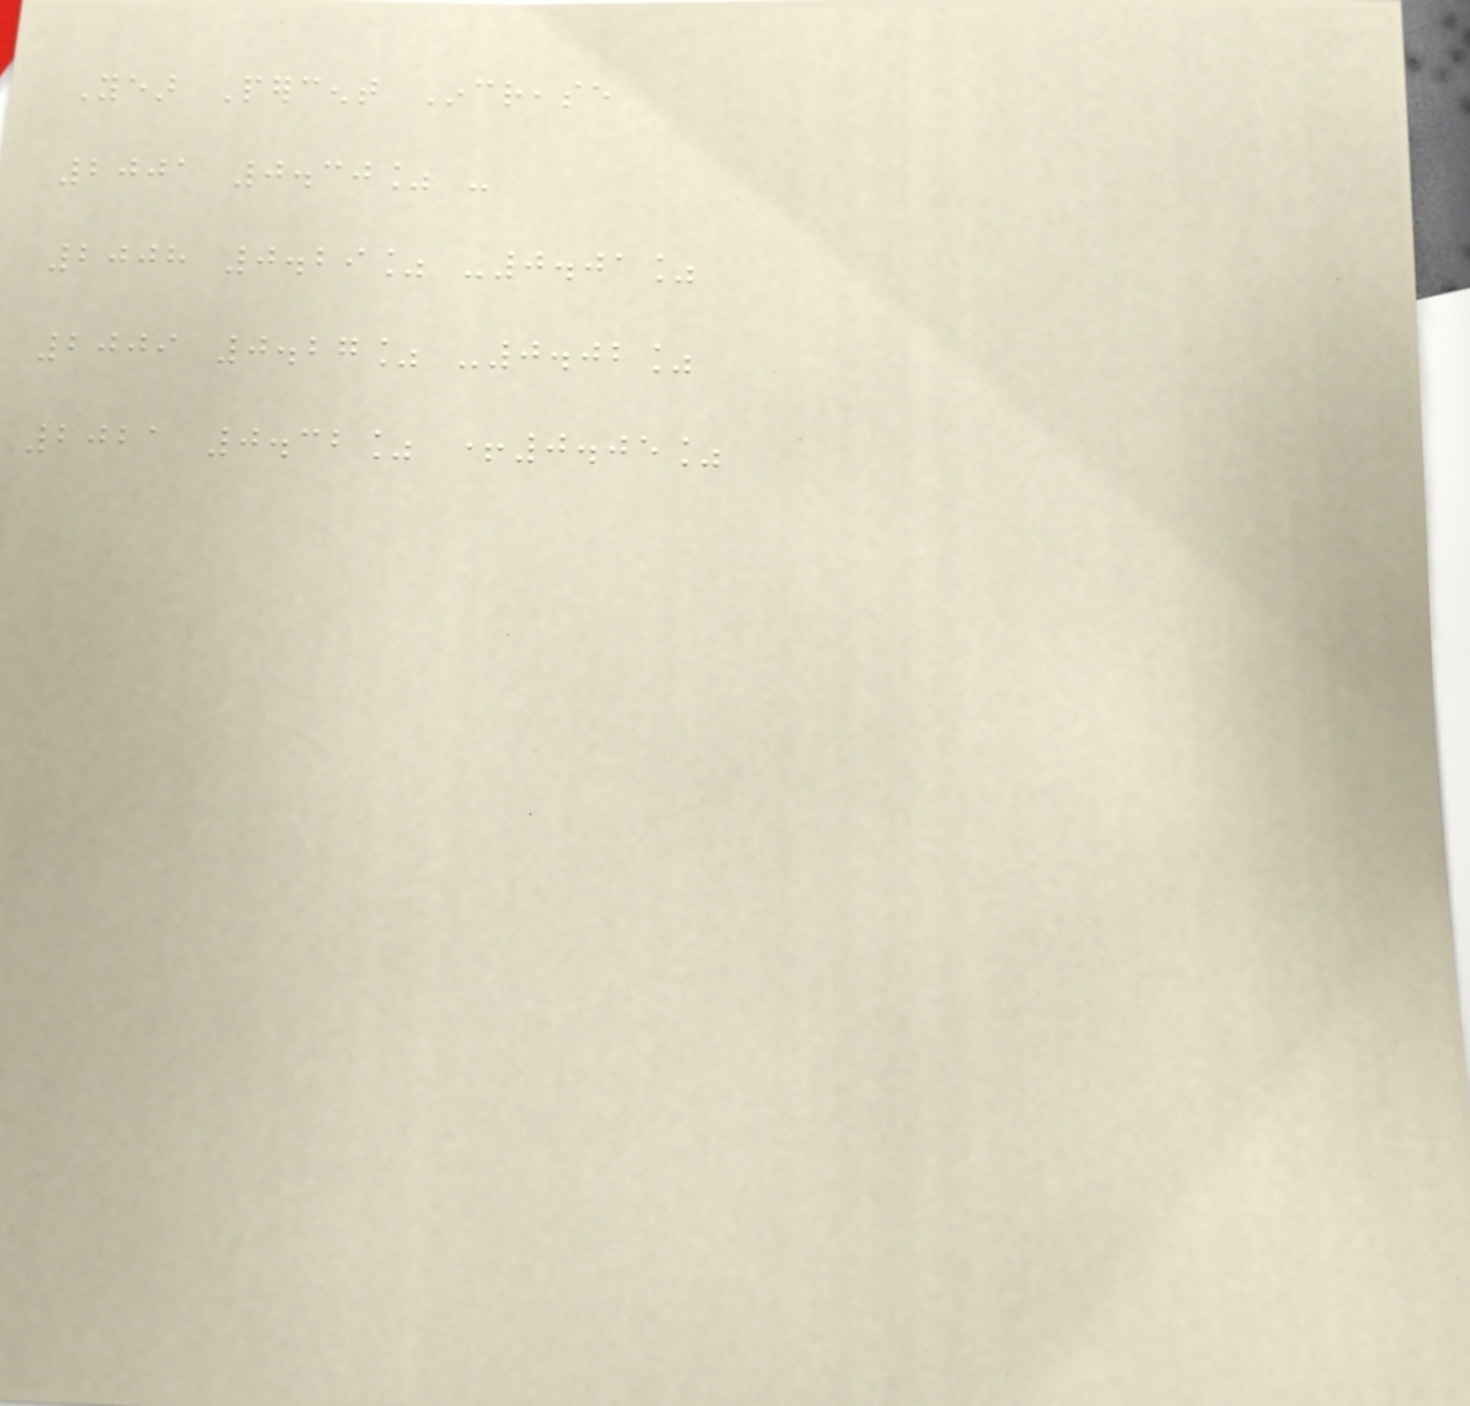Year Percent Increase
2001 0.30% -
2008 0.29% -0.01%
2009 0.27% -0.02%
2021 0.32% +0.05%
